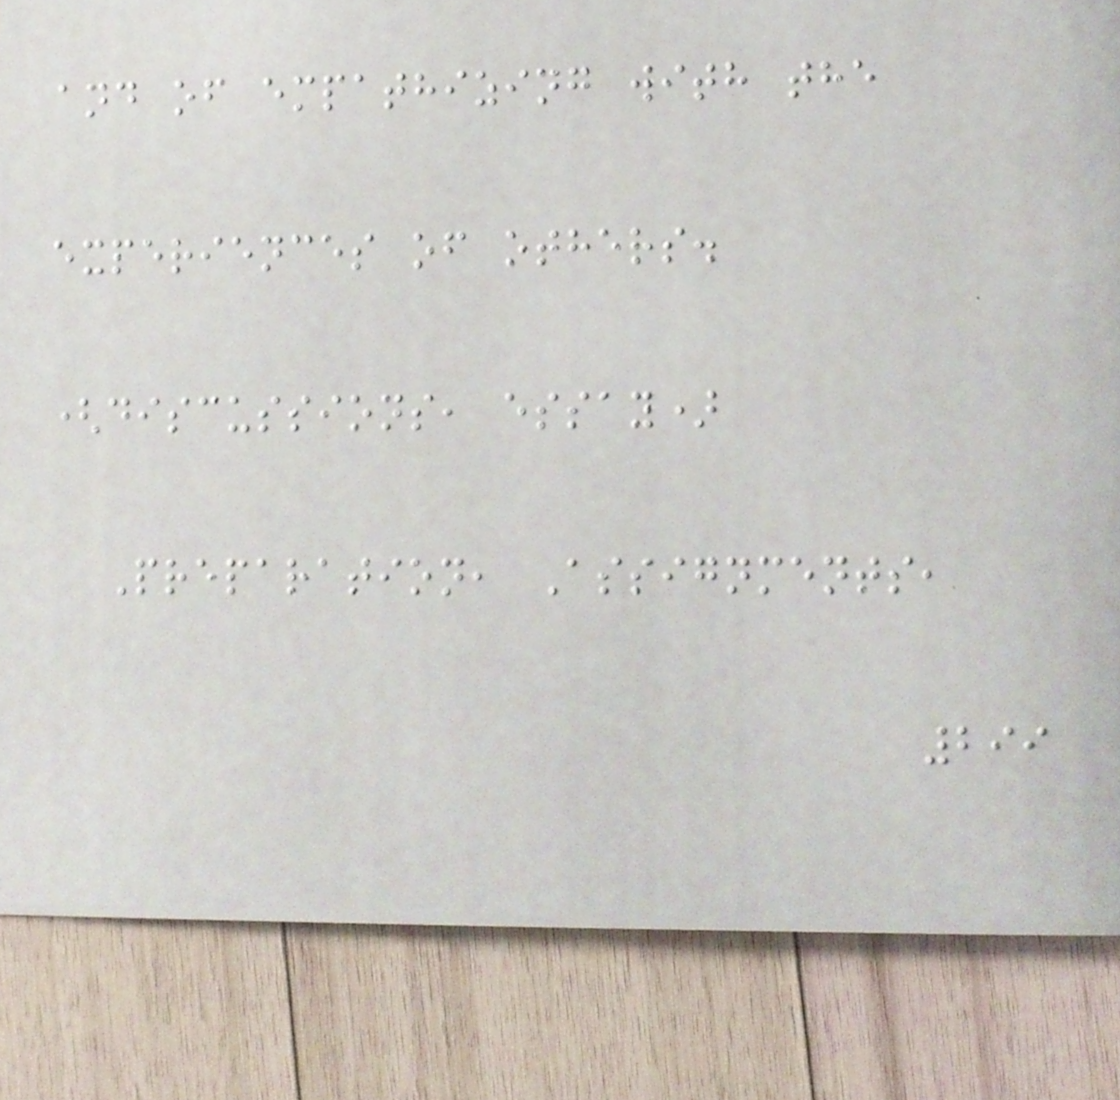and of empathizing with the
experiences of others.
(discussions, essay)
Preparation, Assignments,
299
